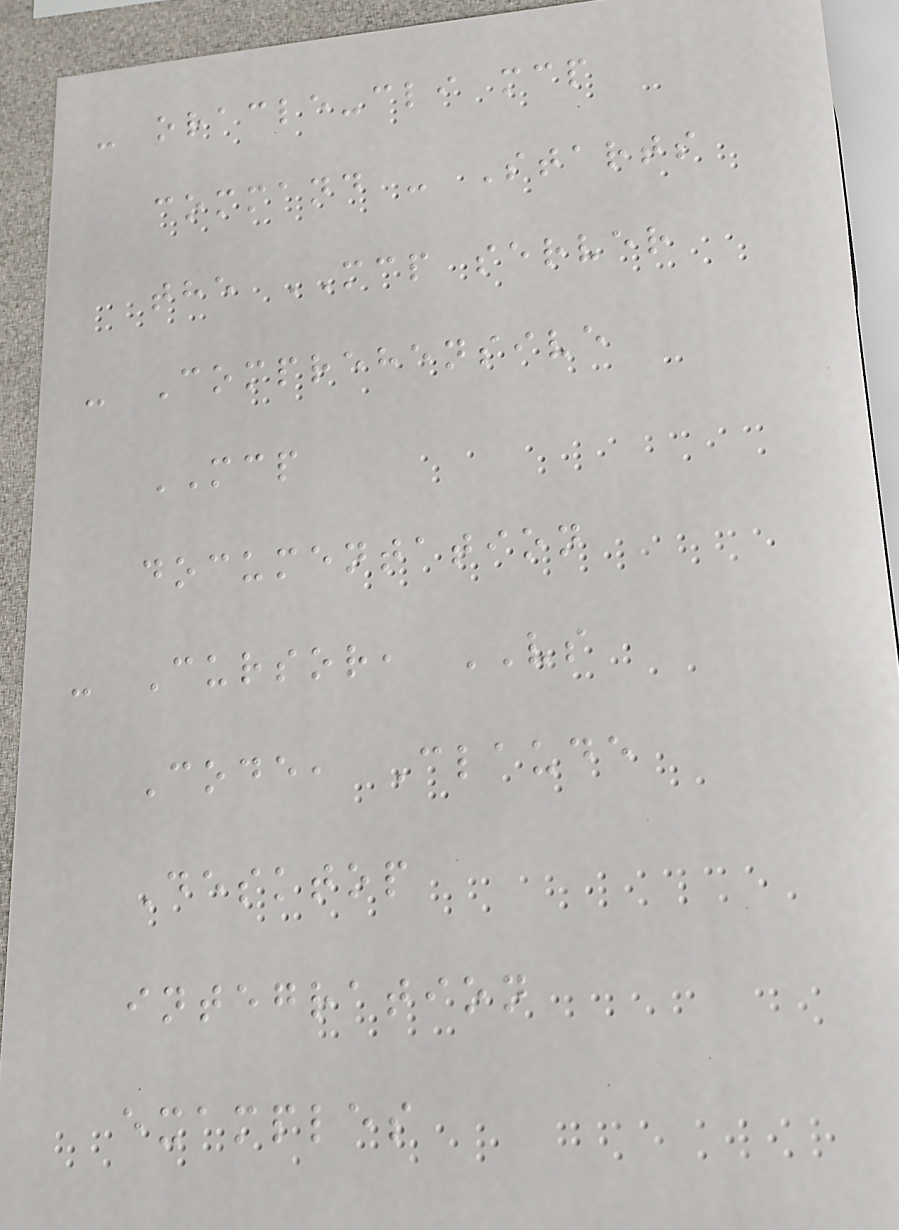- oracle-cli mcp
command - Starts
the MCP server
- Comprehensive
MCP
documentation
- Cursor, VS
Code, Claude
Desktop
integration
examples
